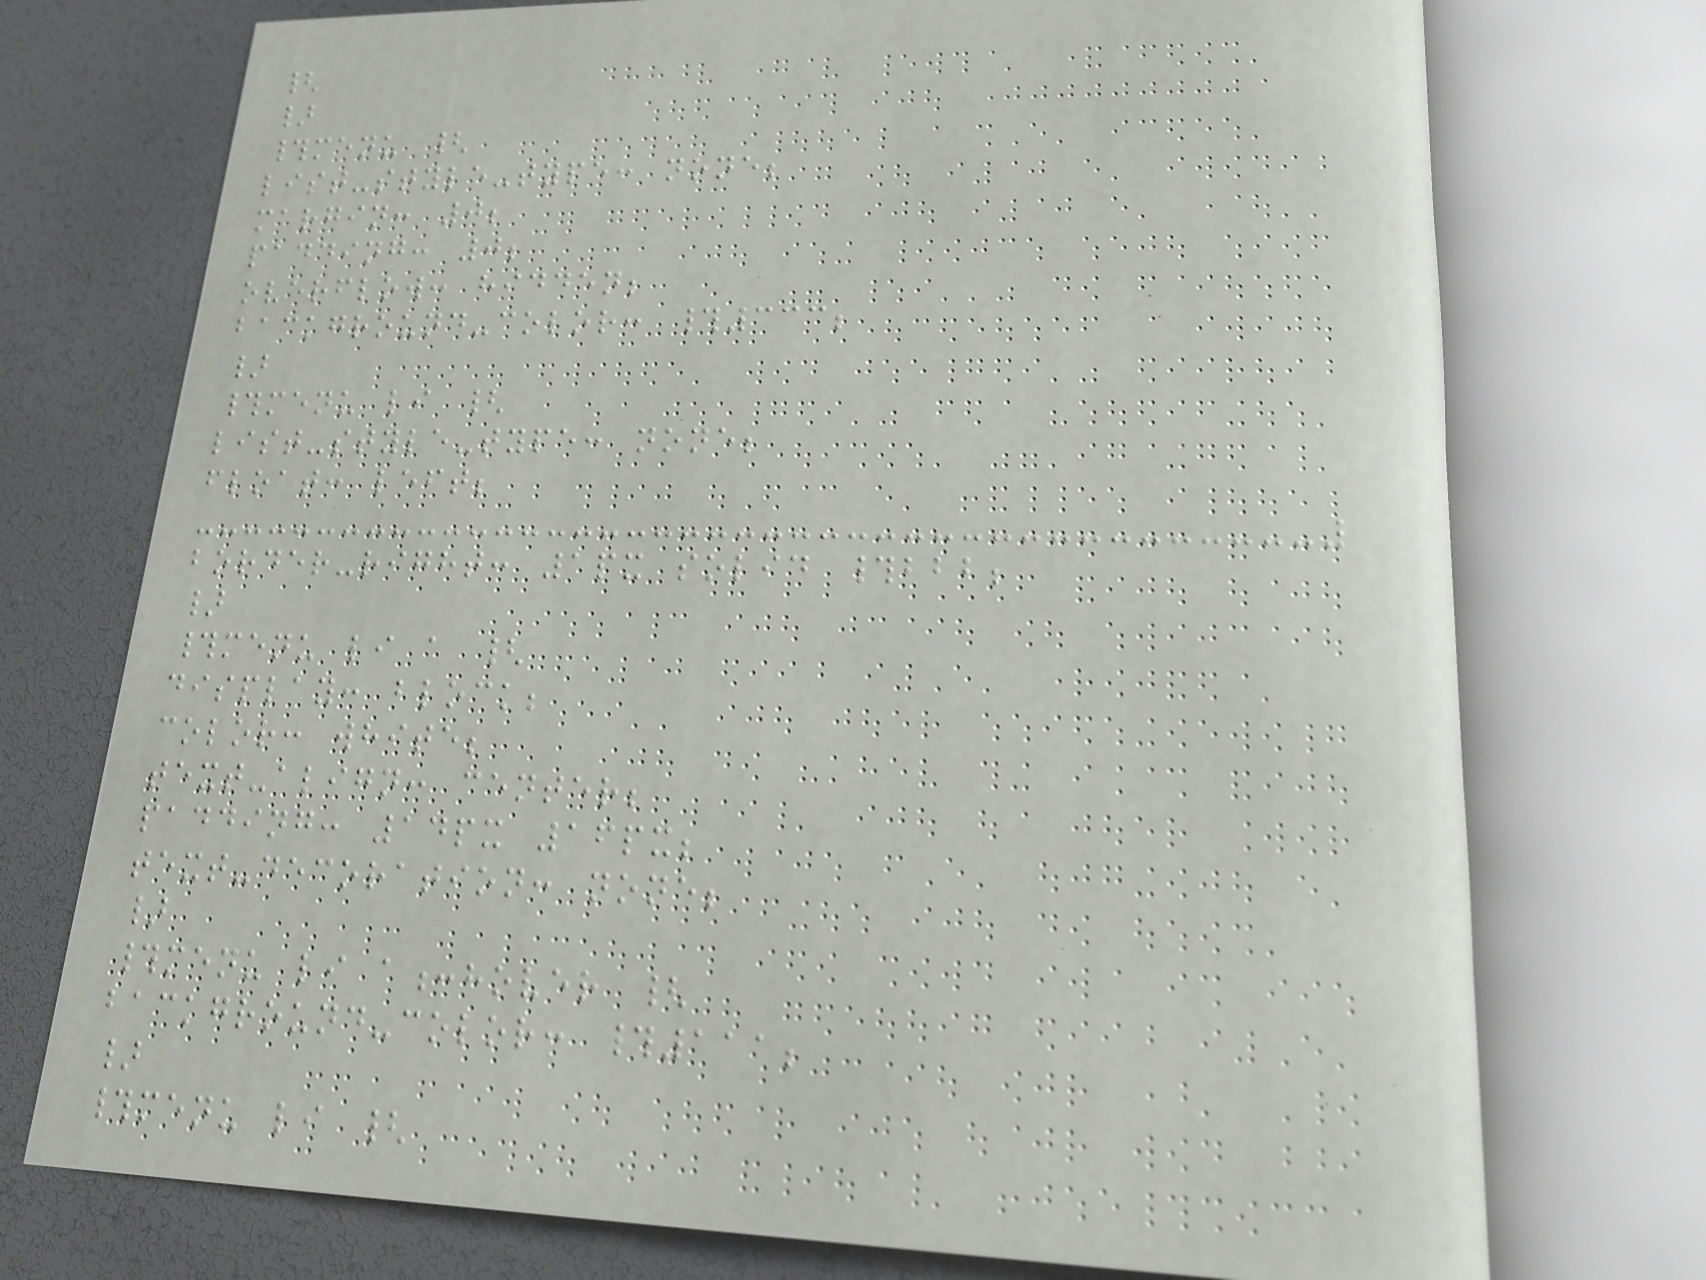{
}
#menu {
list-style-type: none;
margin: 0;
padding: 0;
overflow: hidden;
background-color: #333;
}
#menu li {
list-style-type: none;
float: left;
border-right: 1px solid #bbb;
}
#menu li a {
display: block;
color: white;
text-align: center;
padding: 14px 16px;
text-decoration: none;
}
#menu li a:hover {
background-color: #111;
}
#menu li {
